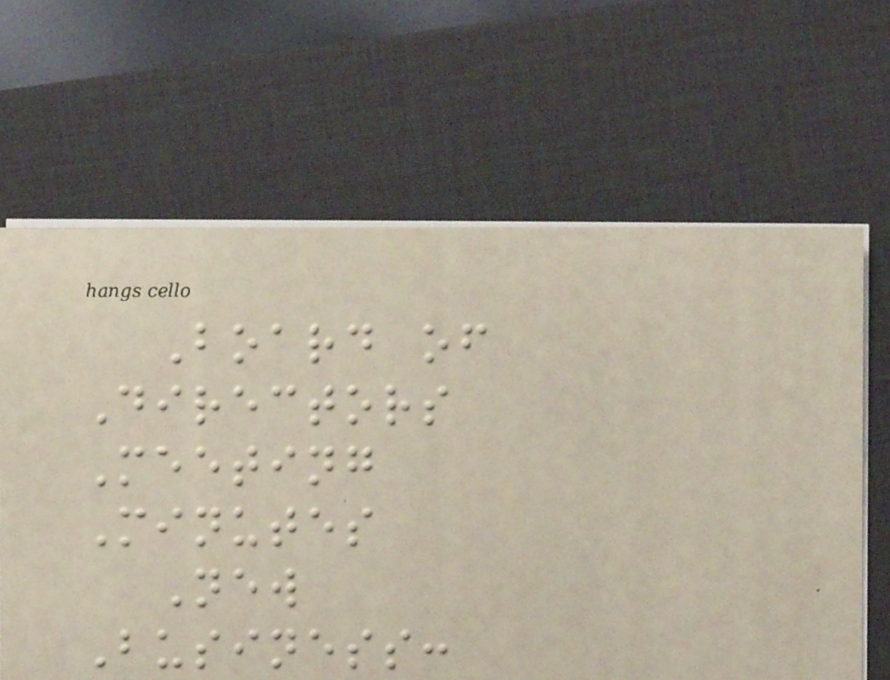Board of
Directors
Meeting
Minutes
New
Business:
